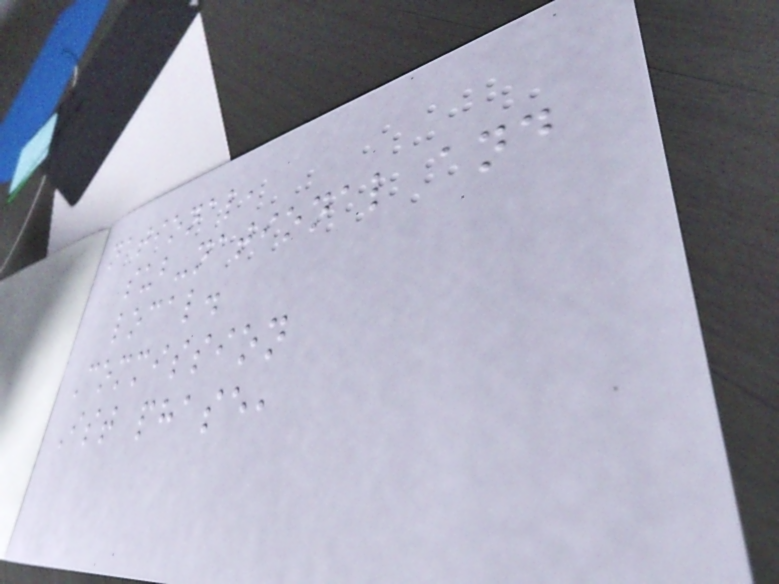national,
sub-national and
local.
Commission
Ist phase,
